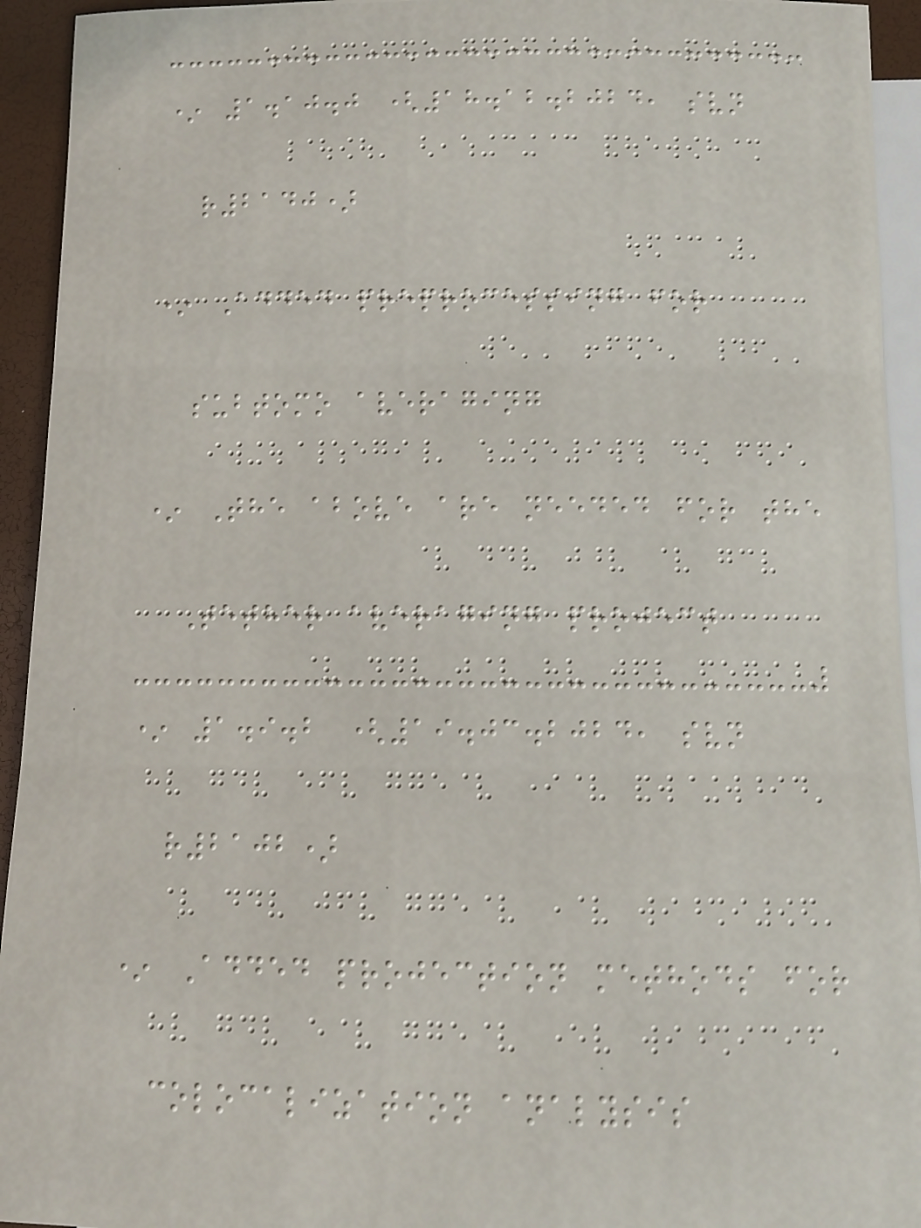* 1.10.0 (18.12.2024, svn
r2140)
* Added preprocessing for
subtomo averaging
* The above are needed for the
Tether averaging project
* 1.9.2 (19.03.2024, svn
r2102)
* Added projection methods for
colocalization analysis
